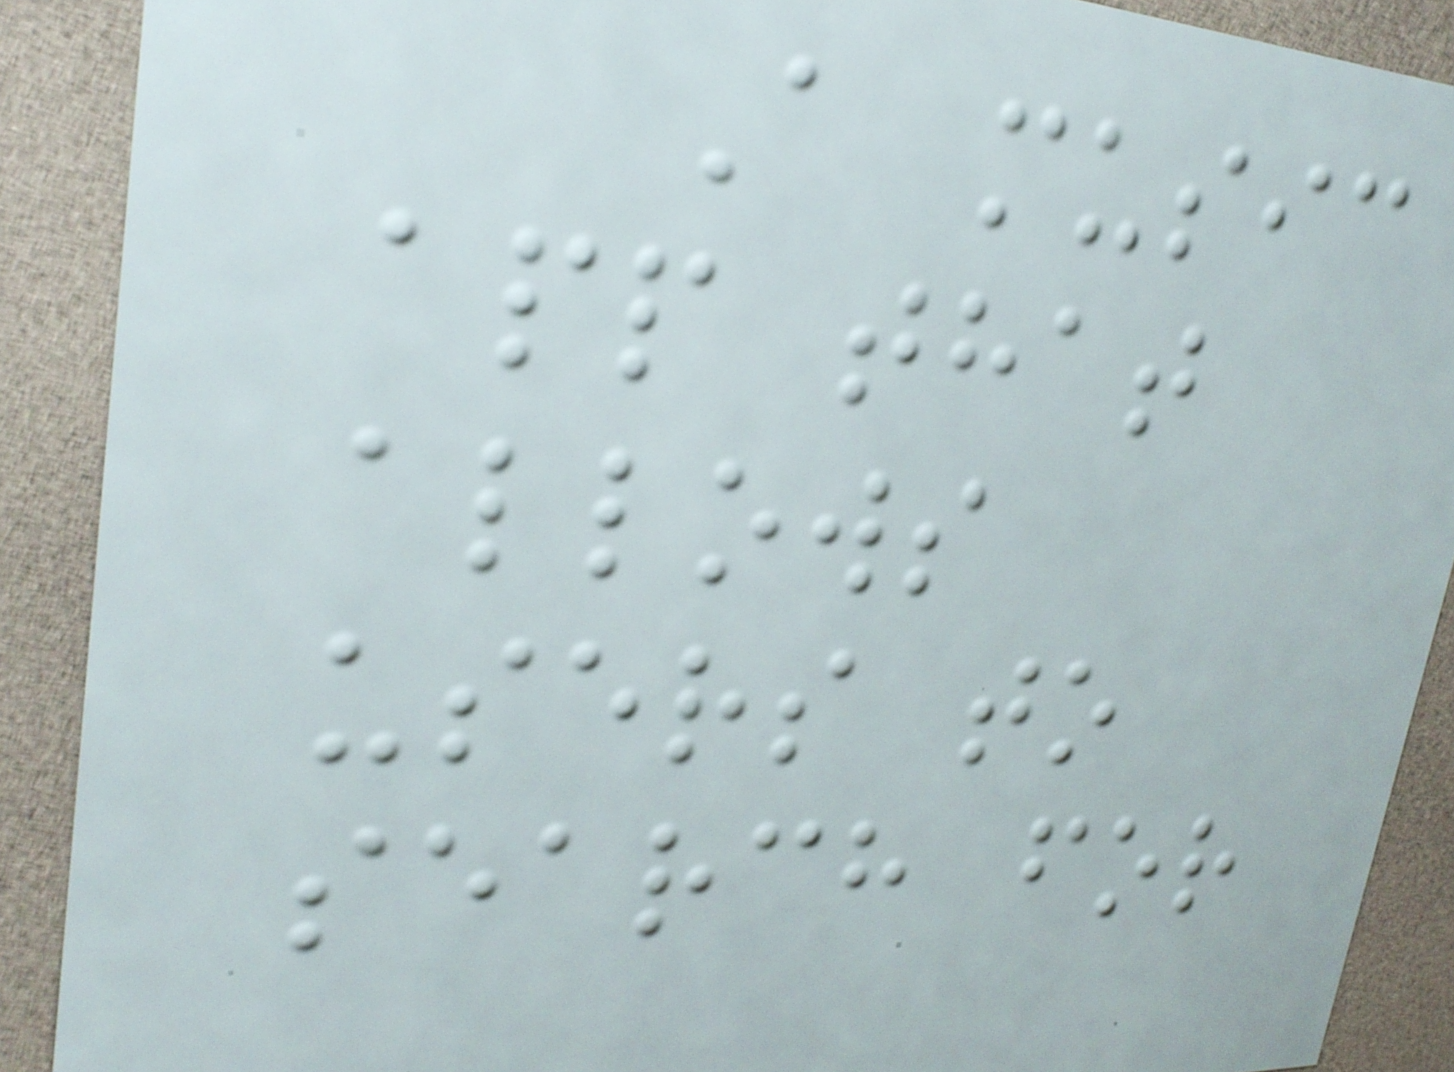A music
app that
allows
users to
search for
